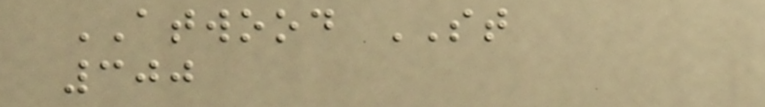ATWOOD ST
300
